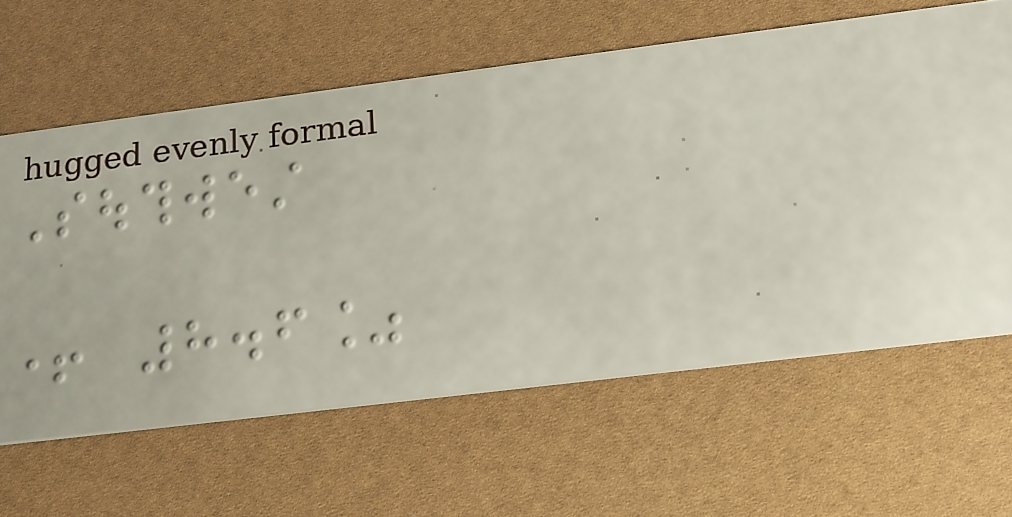Southwest
+ 8.6%
